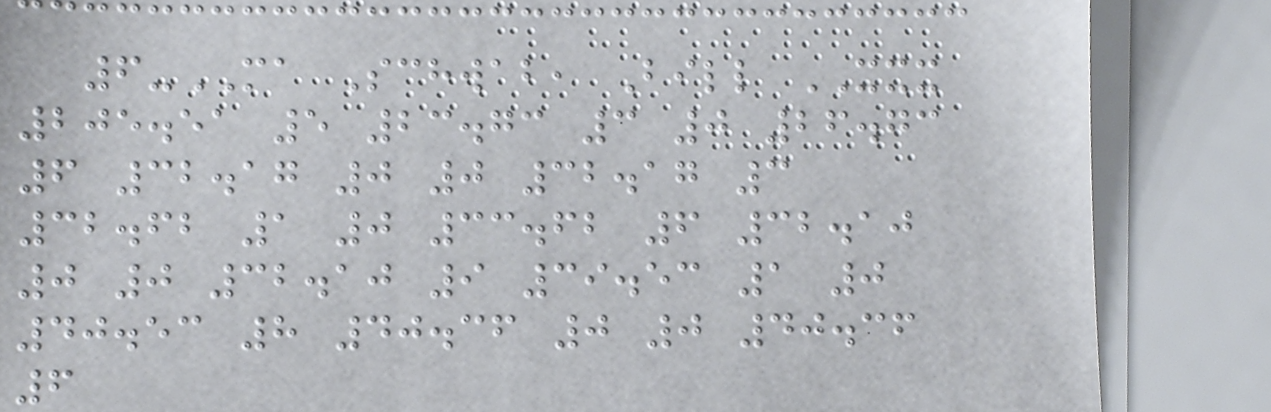6-MA Schwab, Bill XXX
205.51 5 23.73 3 0 26.73
6 32.17 0 0 32.17 3
32.62 1 0 33.62 6 32.10
0 0 32.10 9 39.53 1 0
40.53 8 40.36 0 0 40.36
6
